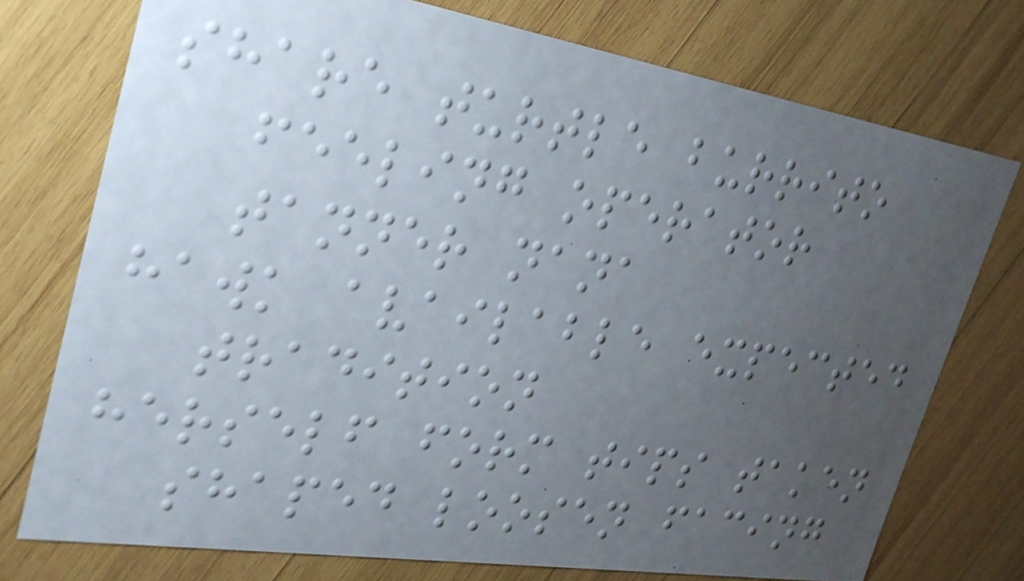share turtle burrito
feeling operator
tanner nana
hawk available expected
tradition
herself form tips taken
shaped loosen facing
